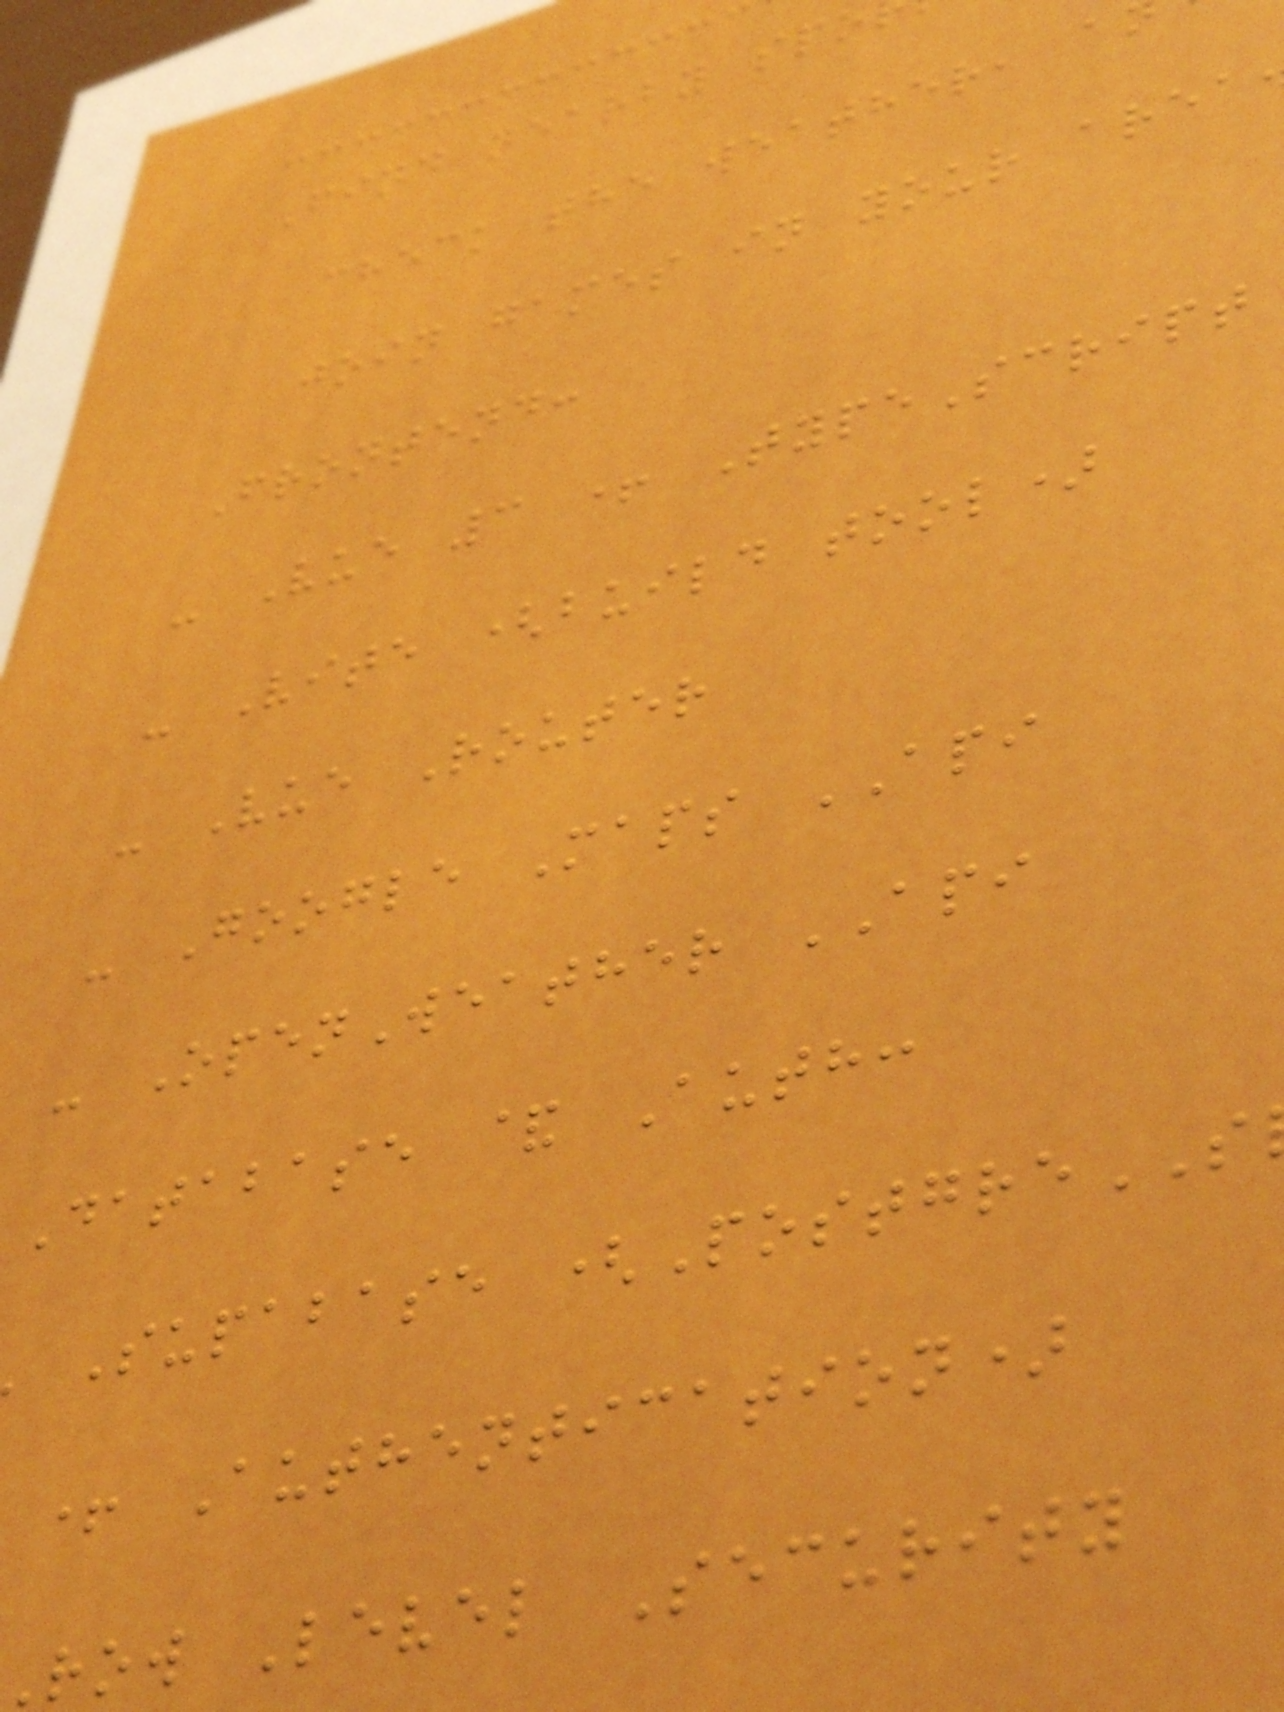Find nearby spo
check the weather, a
join games in your area
Frontend:
- Vue 3 + TypeScript
- Vite (build tool)
- Vue Router
- Google Maps API
- OpenWeather API
Database & Auth:
Supabase (Postgre
+ Authentication)
row Level Security
